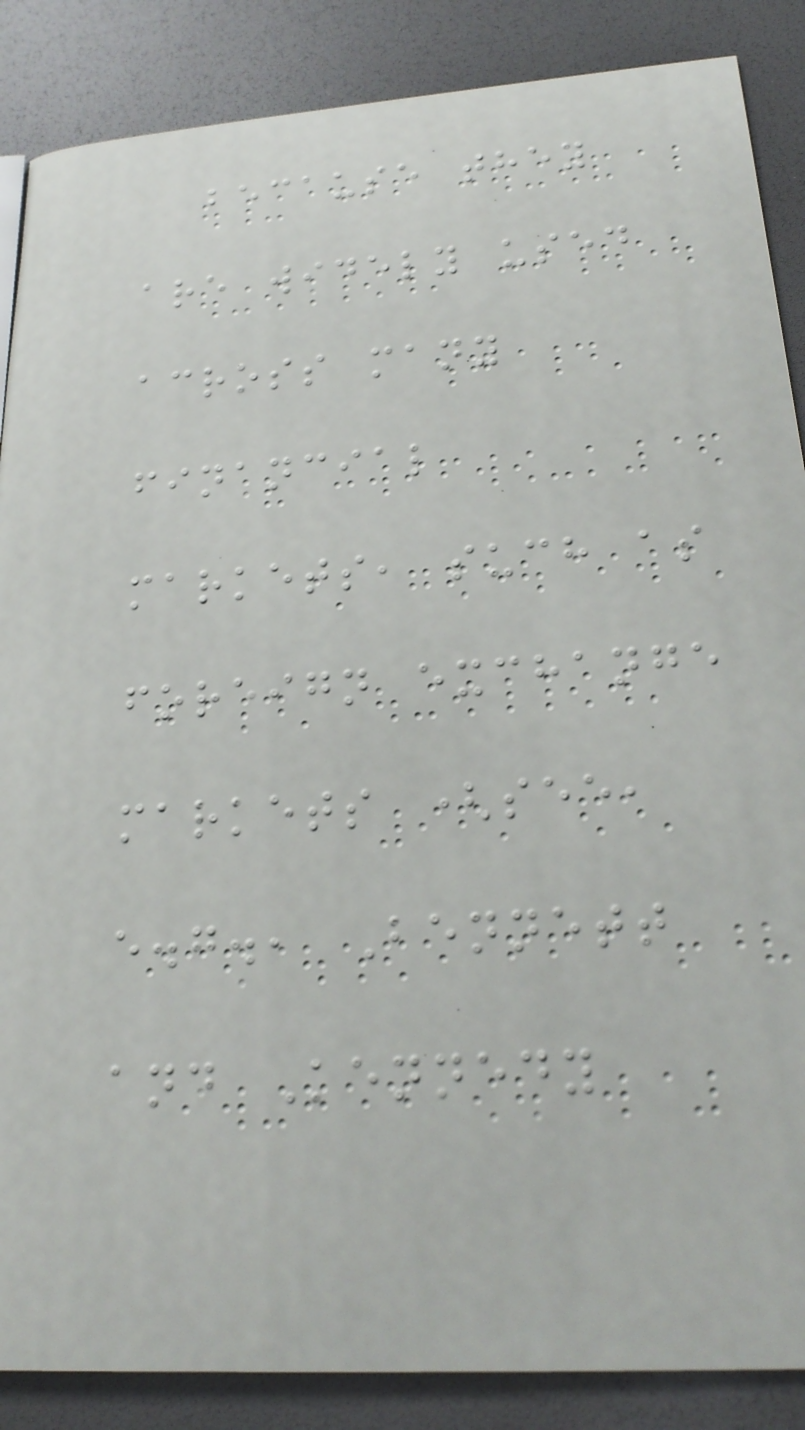because they
are widely used
across many
financial
markets, such as
foreign exchange
markets (see,
e.g., Bennett
and Kennedy
